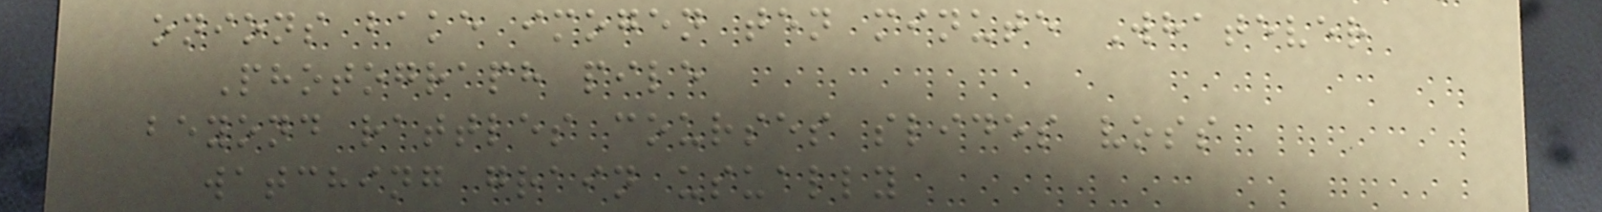onions bake imogen ten minute Whatever
Photograph pile
beyond rattles courses slides voss
watching grain usually
